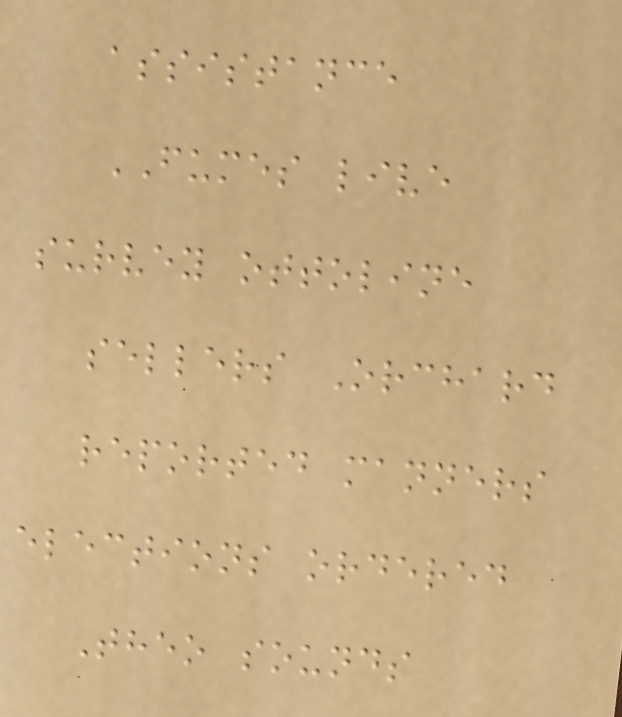assistance
FUMES live
survey ottoline
sellers Orchard
reported manners
elections ordered
Theo sounds
